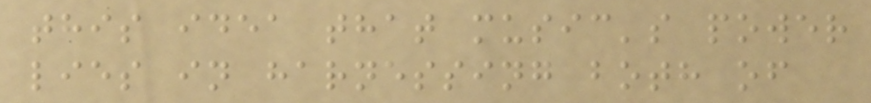this idea that music's power
lies in harnessing both of
